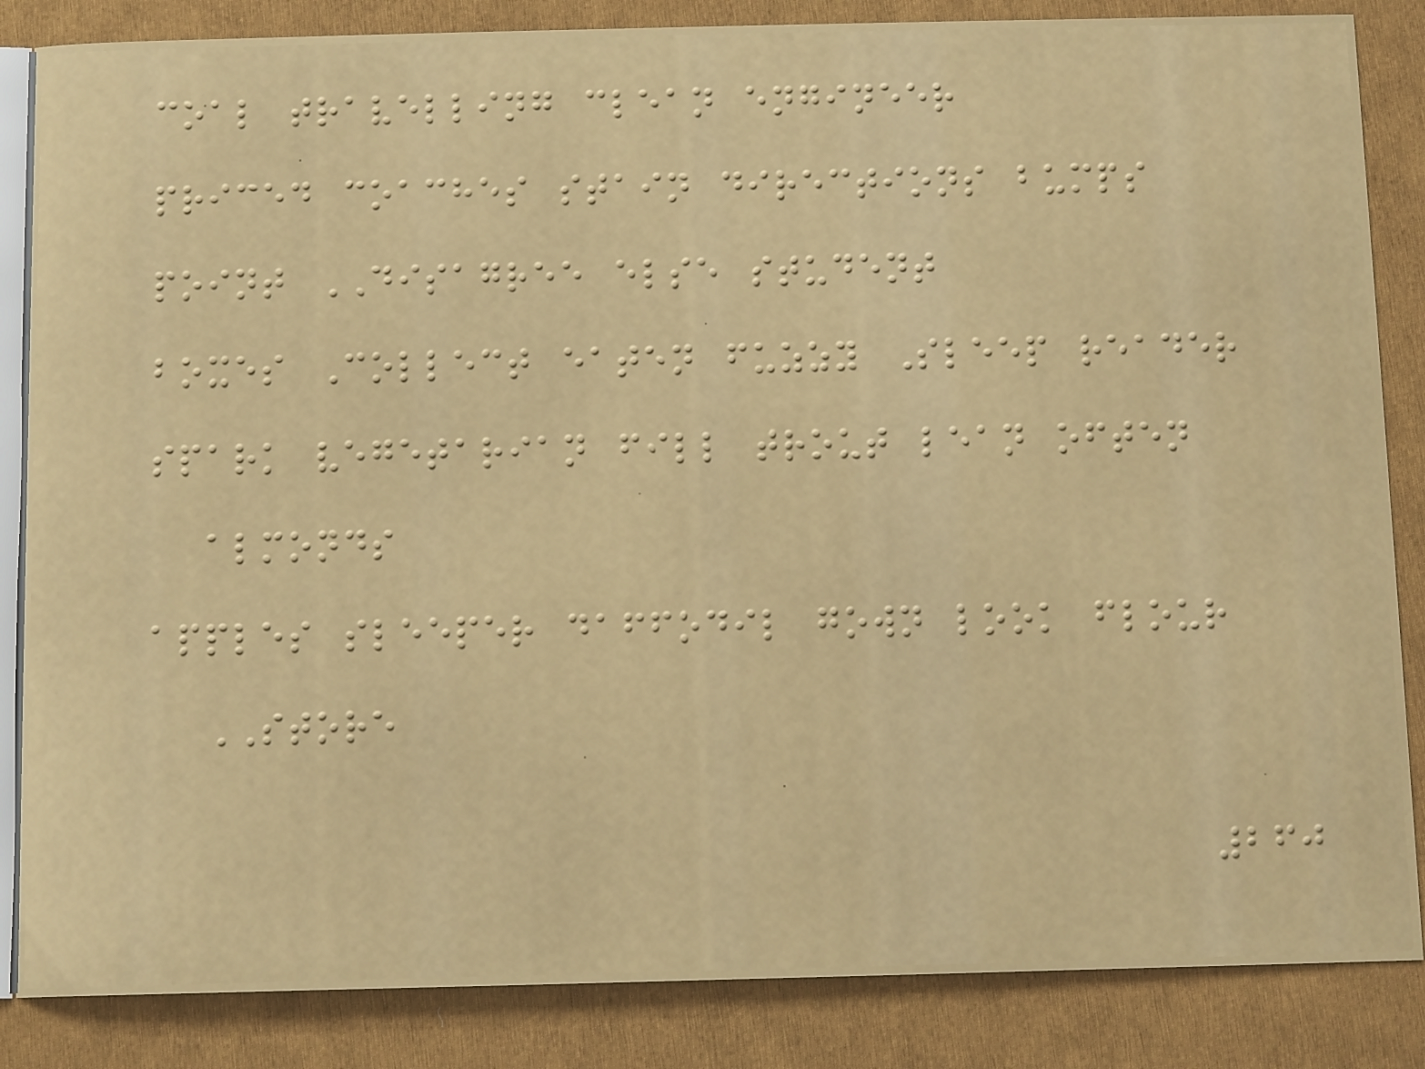coal travelling clean engineer
priced coaches stain directions bumps
point DISAGREE else student
boxes Collect eaten fuzzy Sleep reader
spark vegetarian fill trout lean often
almonds
apples sleeper daffodil gown look flour
STORE
260
